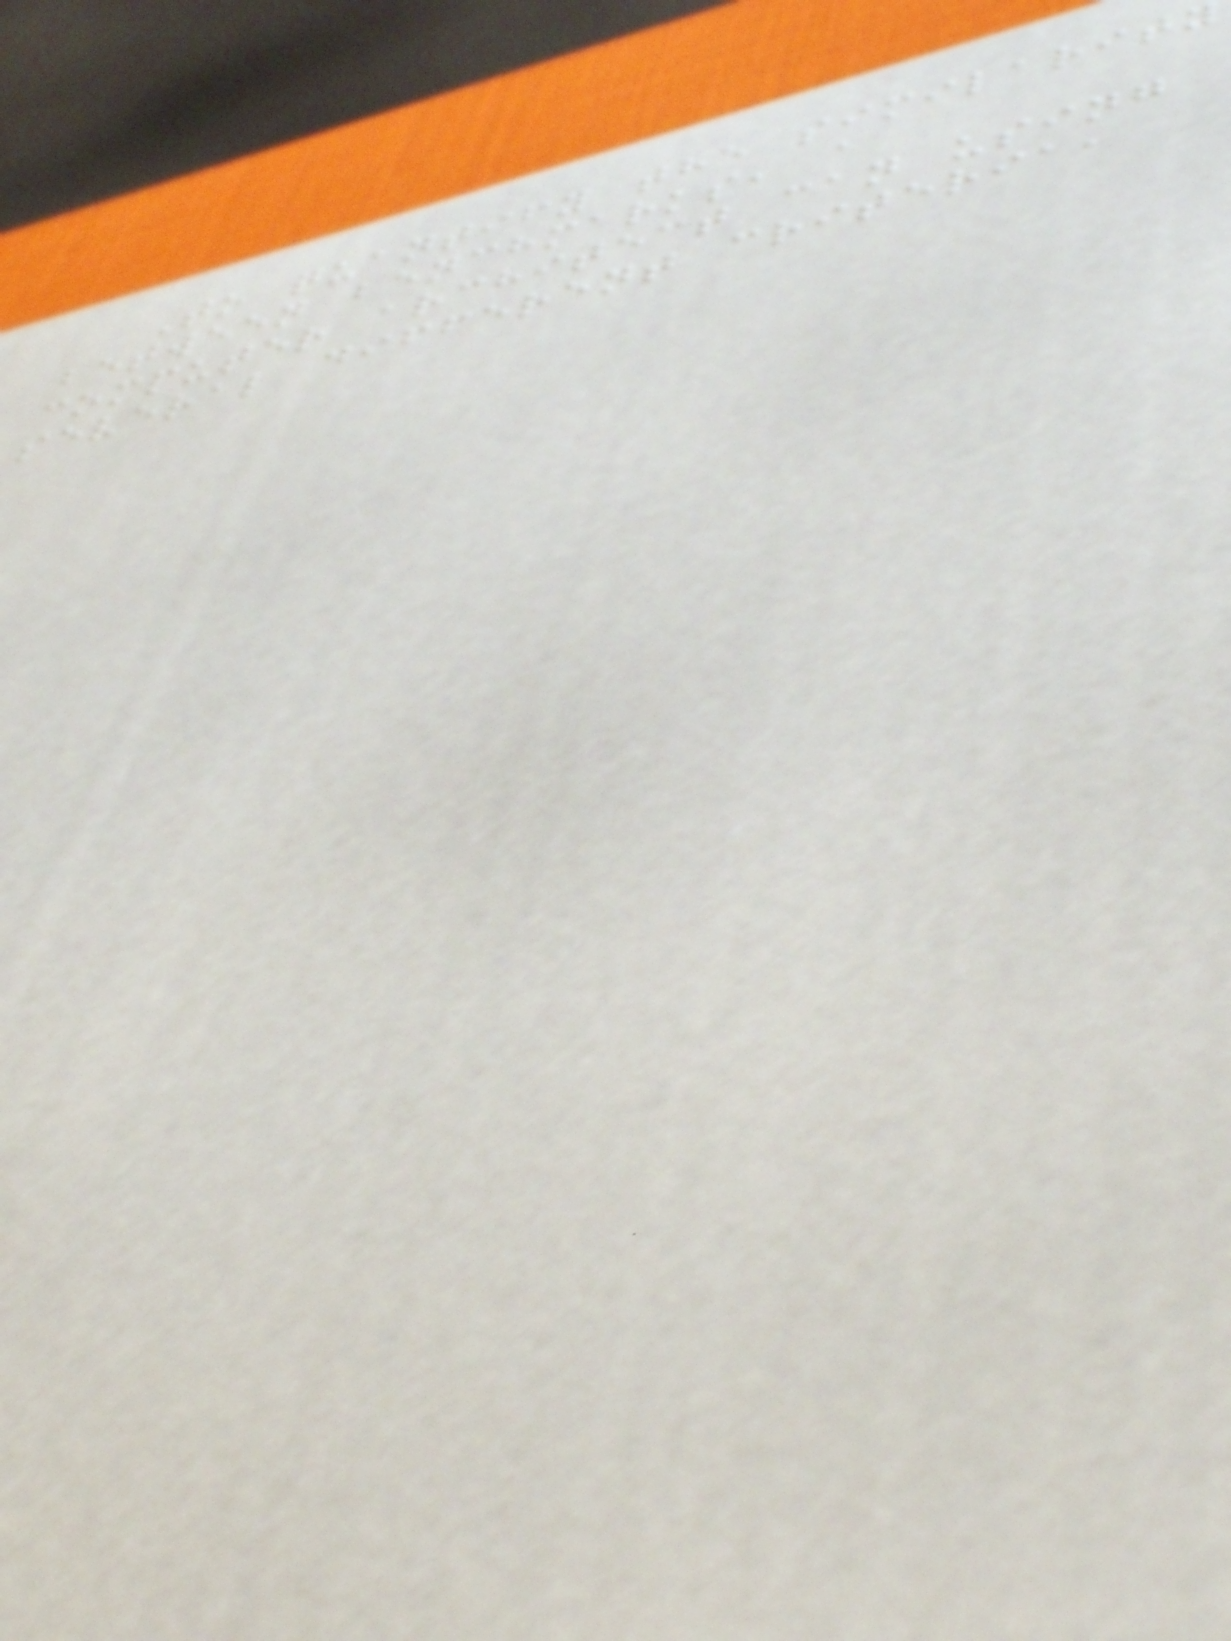To quantify the similarit
between benchmarks, a
computer architect can using
several different criteria,
